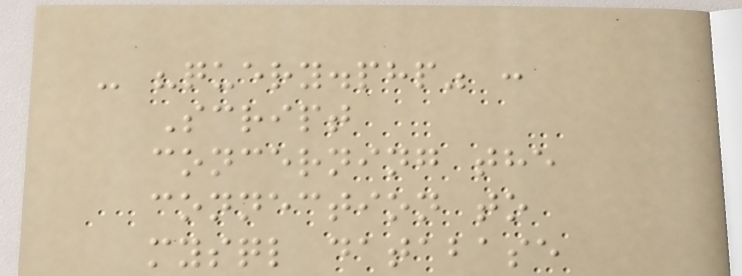- "query.php" :
Script
concerning the
connection to
mysql database
